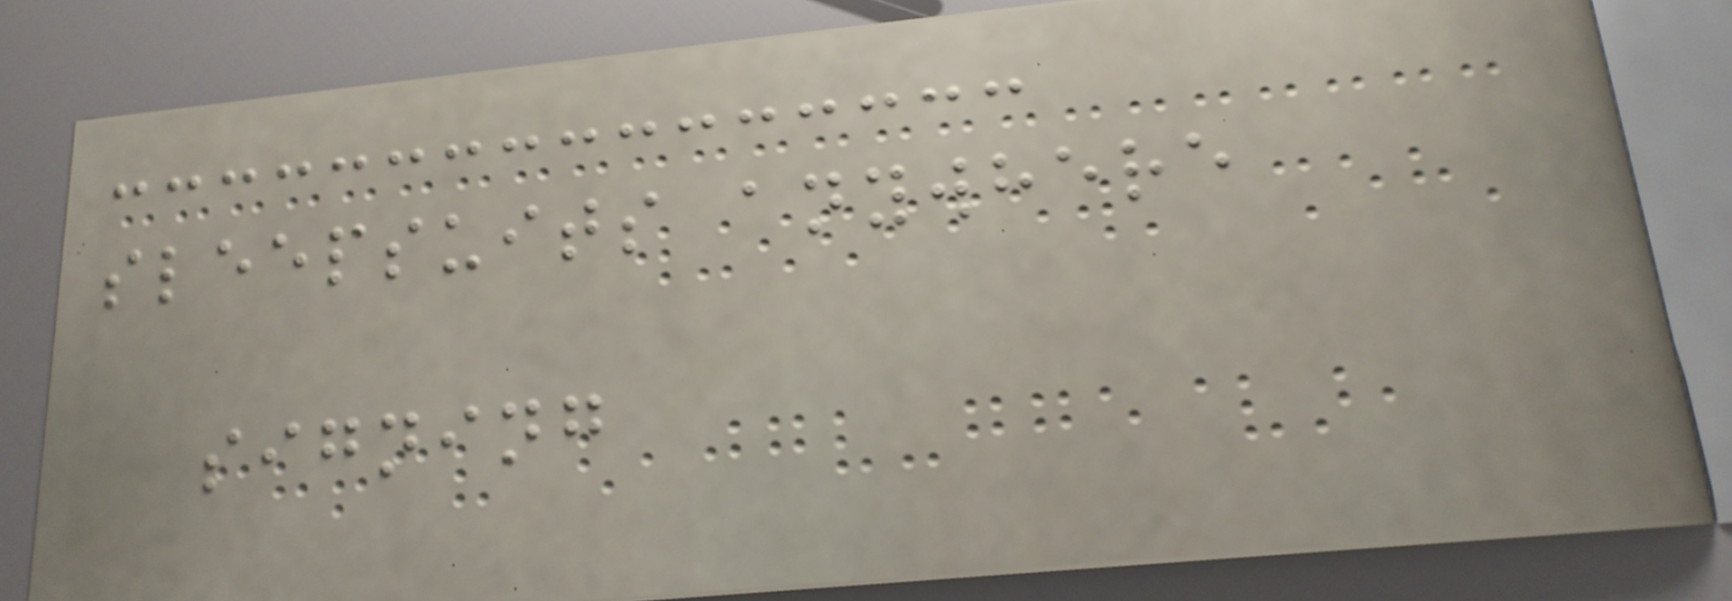sleepsuits anywhere
signing
